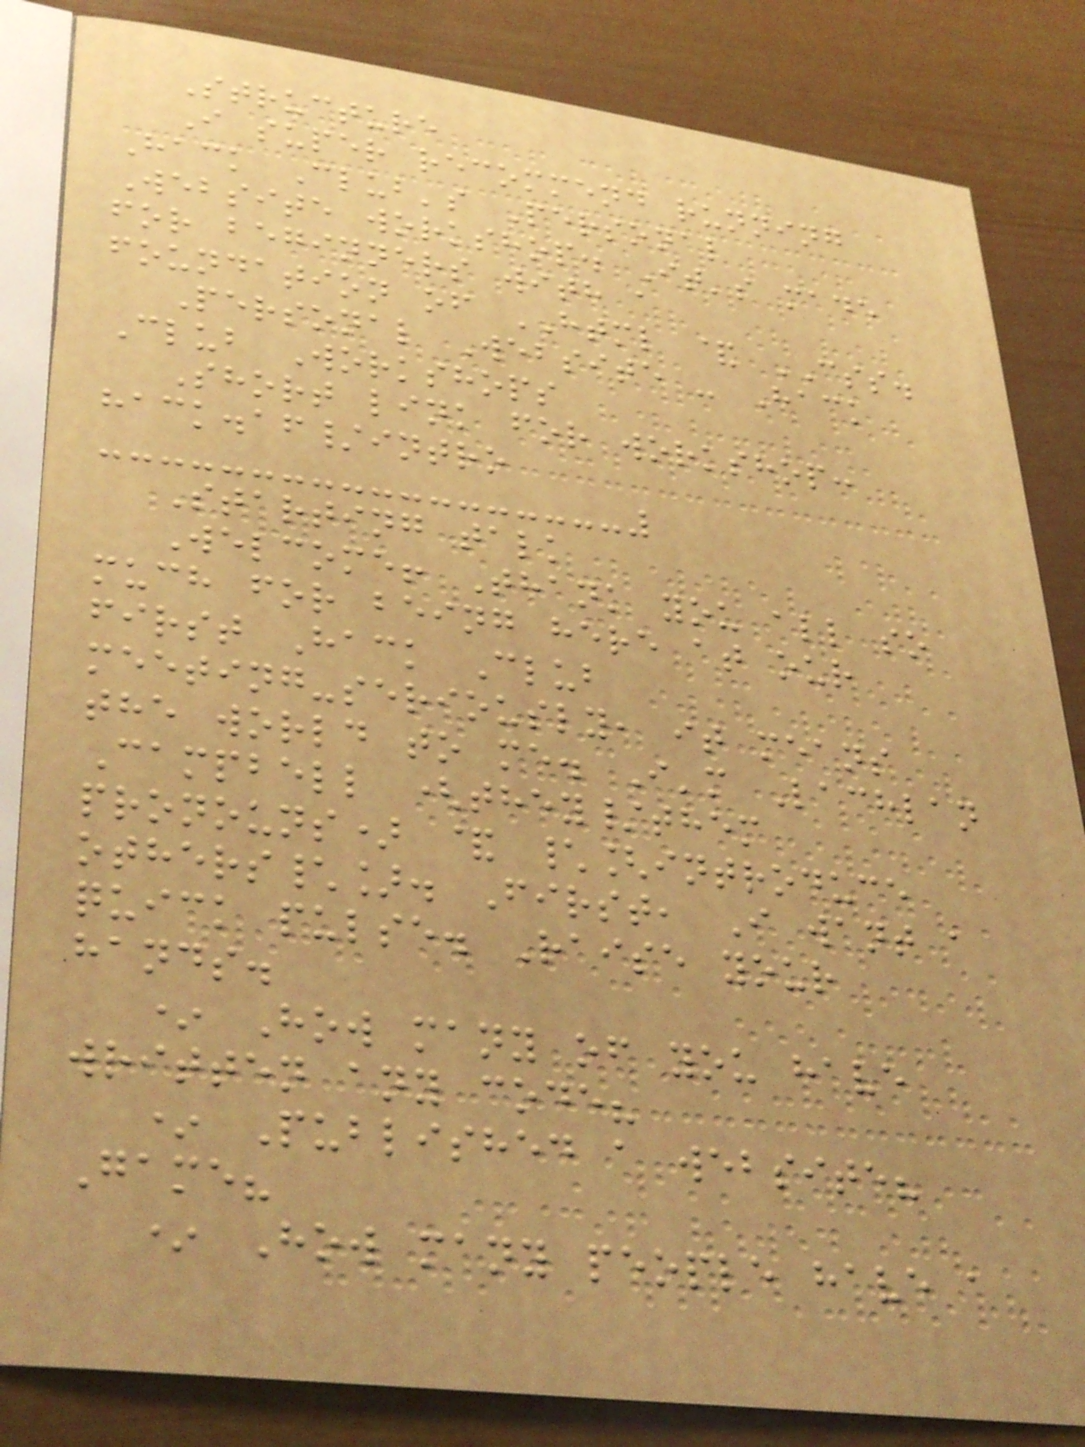Structure
I super recommend running
Hack Club's Personal
Website workshop. It's made
for beginners with a
foundation of HTML & CSS.
Personal Website - Hack
Club Workshops
Short link for workshop:
hack.af/intro
Starting talk
Welcome! Thank you all so
much for being here at our
first Hack Club
meeting-seriously, it means
the world to me. I'm Lachlan
Campbell (they/them
pronouns) & \[introduce
others\]. First, I want a
quick pulse. Raise your
hands.
* How many of you have
written any code?
* Published a website?
Game?
* How many people have a
